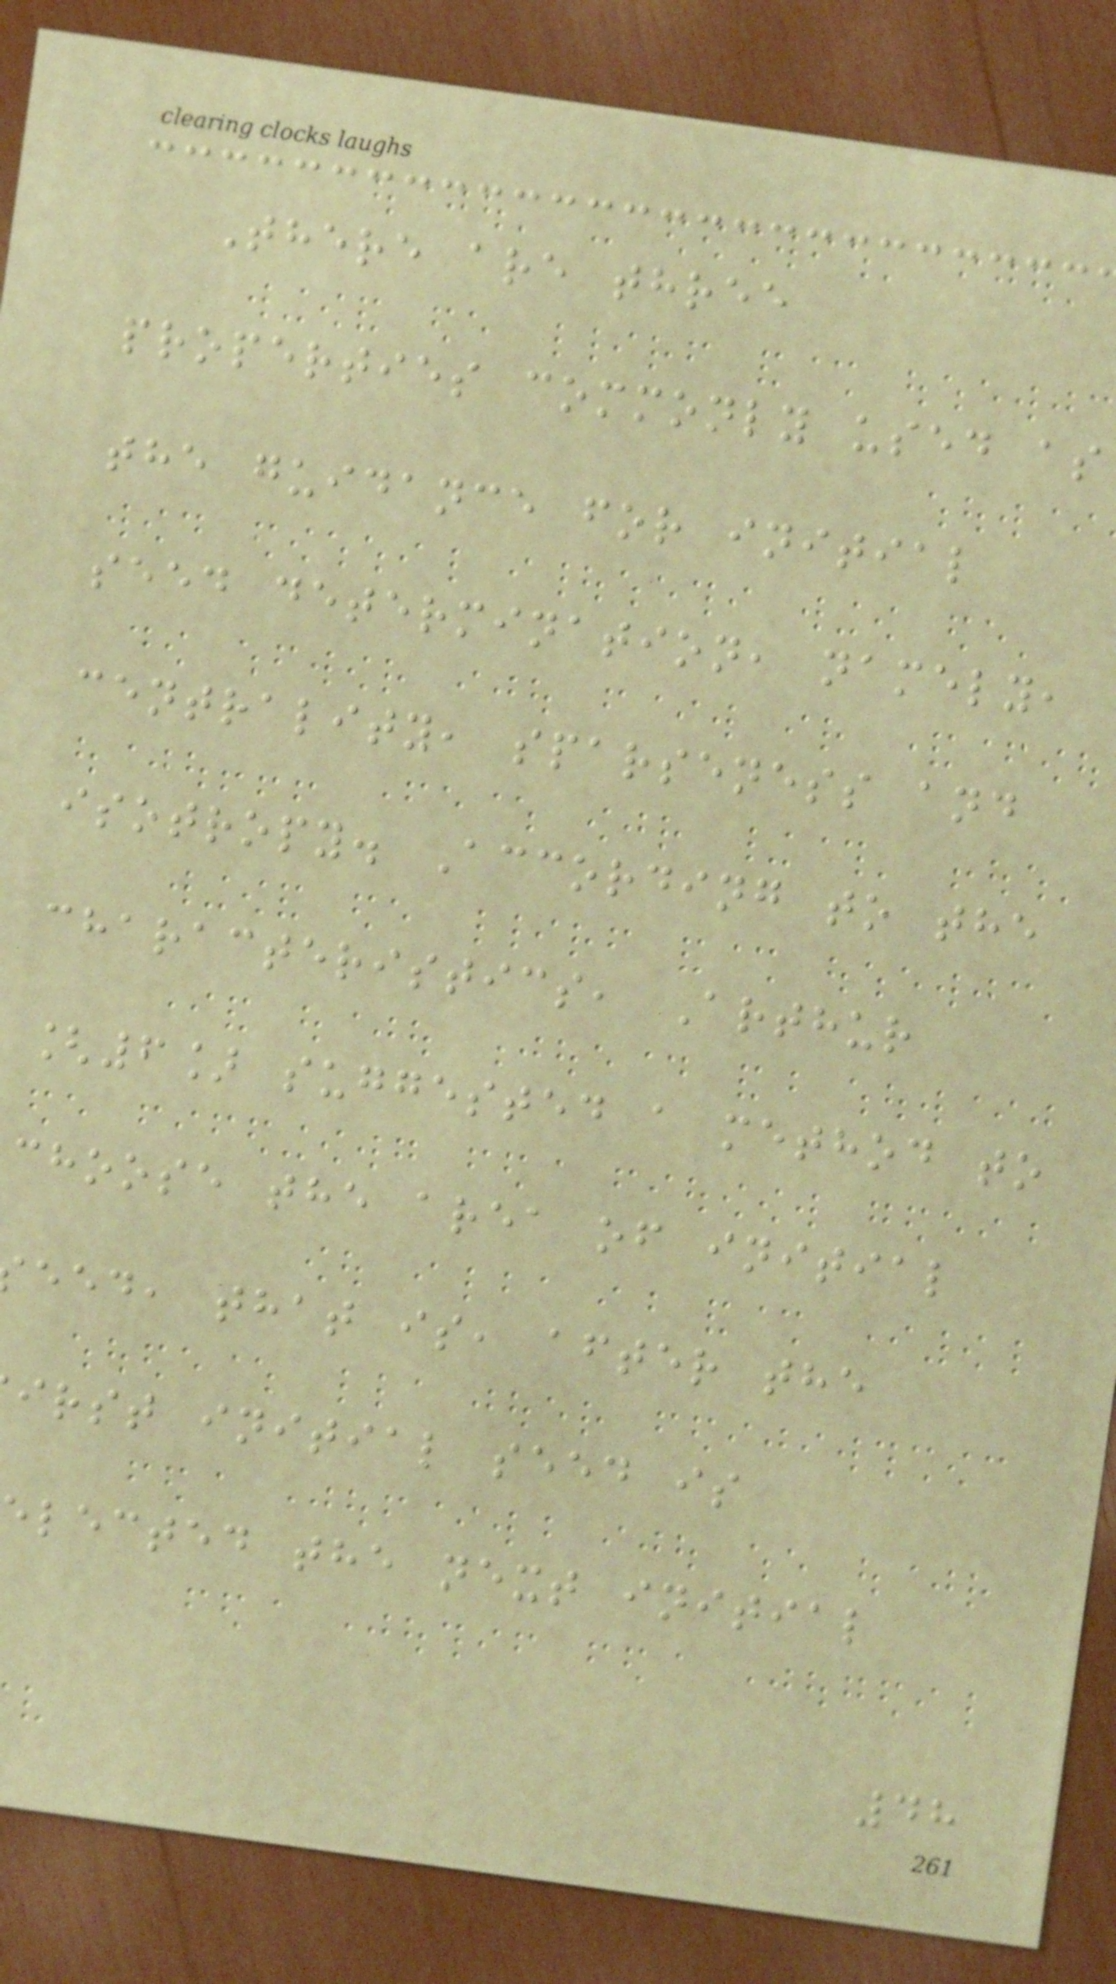There are three
properties commonly used as
the guidance for initial
seed determination, namely,
centrality, sparseness and
isotropy. According to the
characteristics, Arthur
[6] suggested a method to
choose the area of initial
eed, that is, after the
irst initial seed is
elected the next initial
48
